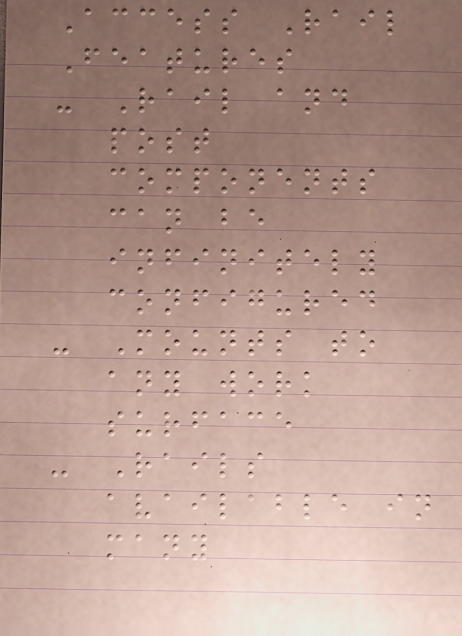Access Rail
Features
- Rail and
post
components
can be
infinitely
configured
- Mounts to
any work
surface
- Rails
available in
many
